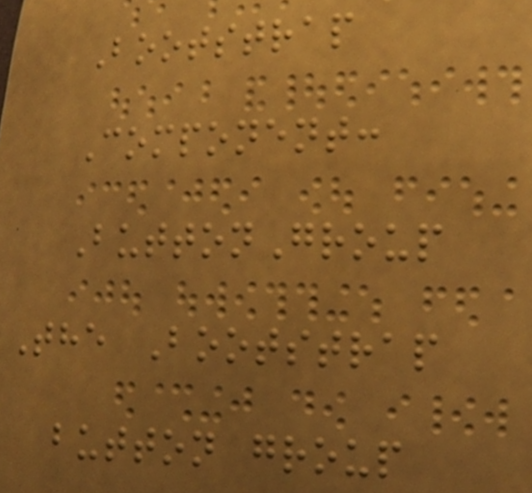Bootstrap
Component:
ButtonGroup
The Bootstrap
button group
